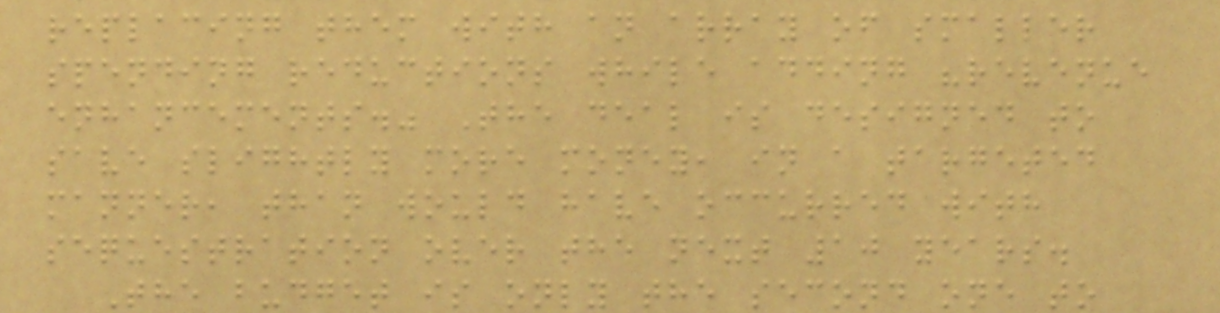replacing them with an array of smaller
spending reductions while adding "revenue
enhancements." The deal is designed to
save slightly more money, in a targeted
manner, than would have occurred with
sequestration over the next 10 years.
The budget is only the second one to
